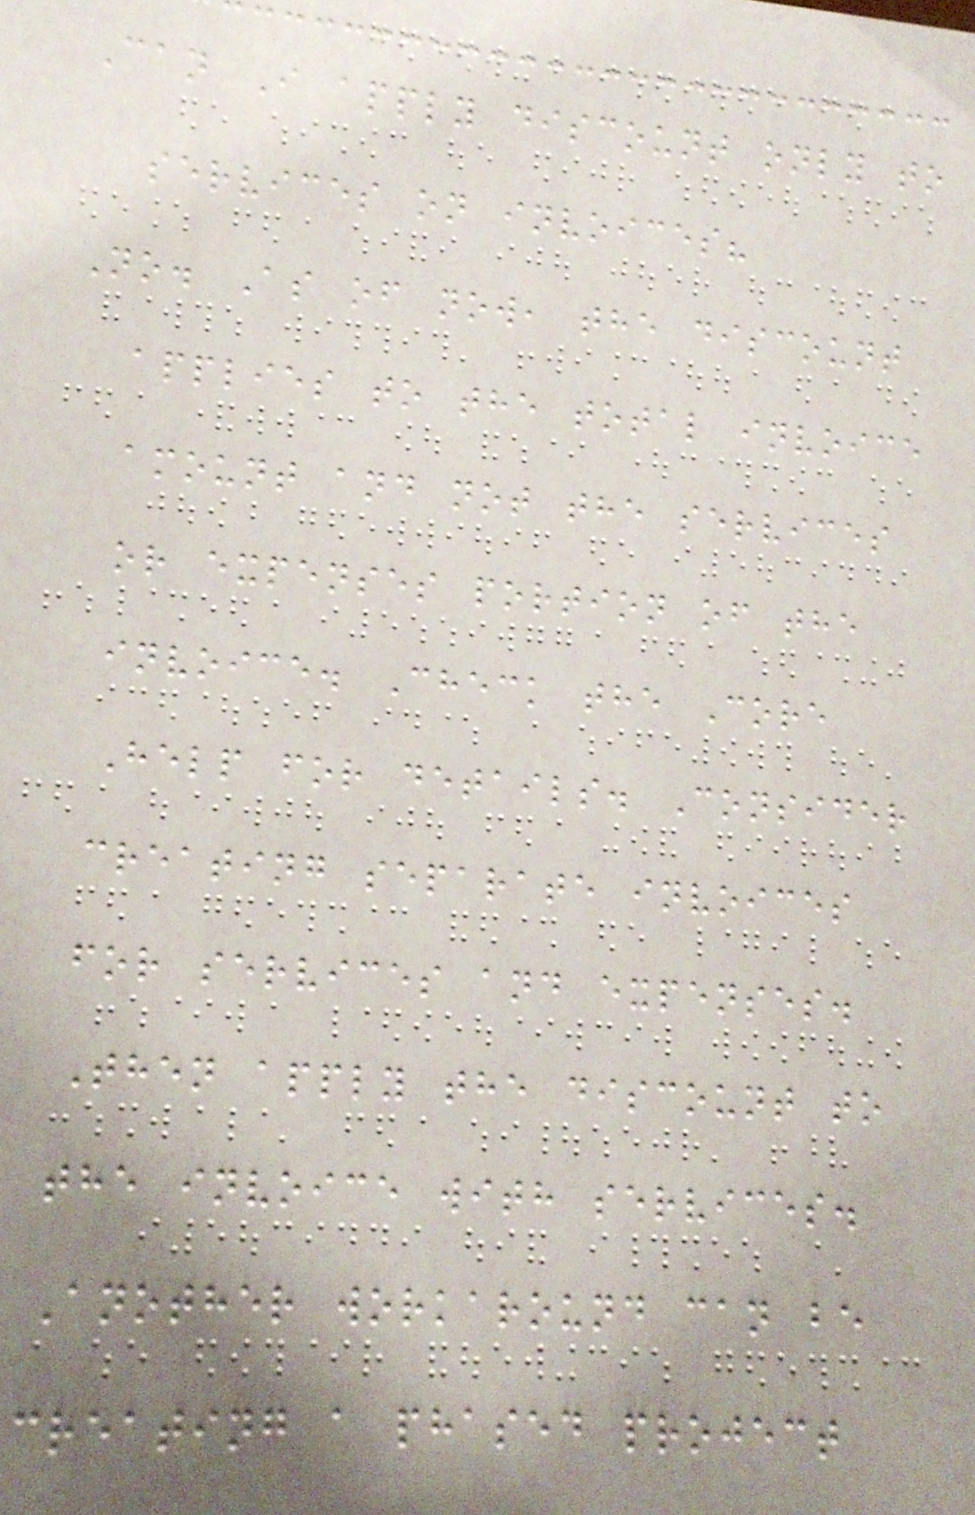Can I apply discount only to
services on invoices?
No. As of now, the discount
applies to the total invoice
amount and not the services
or expenses portion of the
invoice. Check the Core
Help for details. Consider
creating separate invoices
for services and expenses.
Then apply the discount to
the invoice with services.
Another workaround can be
creating a phased project
